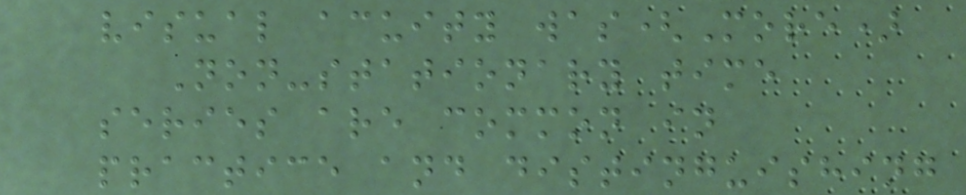visual acuity was(More)
Non-stationary time
series are common in
practice and distinguishing
